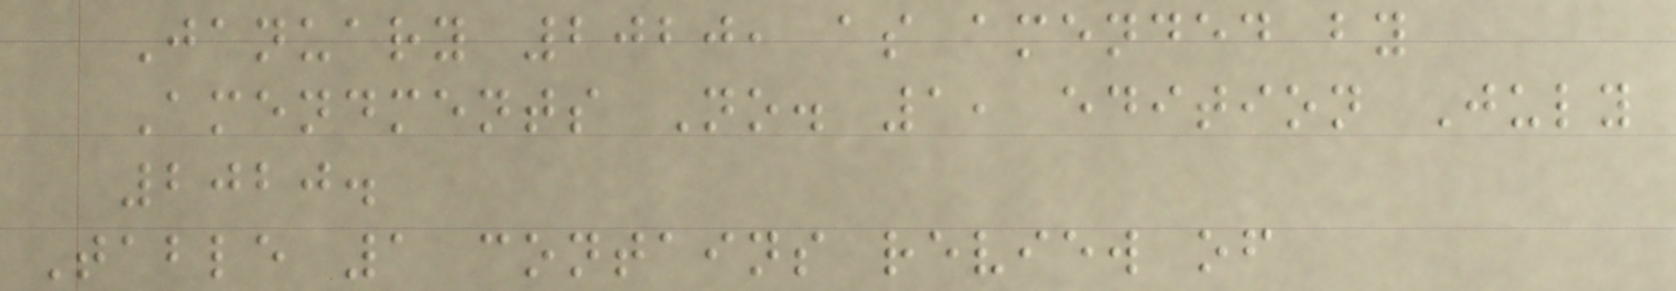January 2020, as amended by
Amendments No. 1, edition July
2020.
Table 1 contains review of
